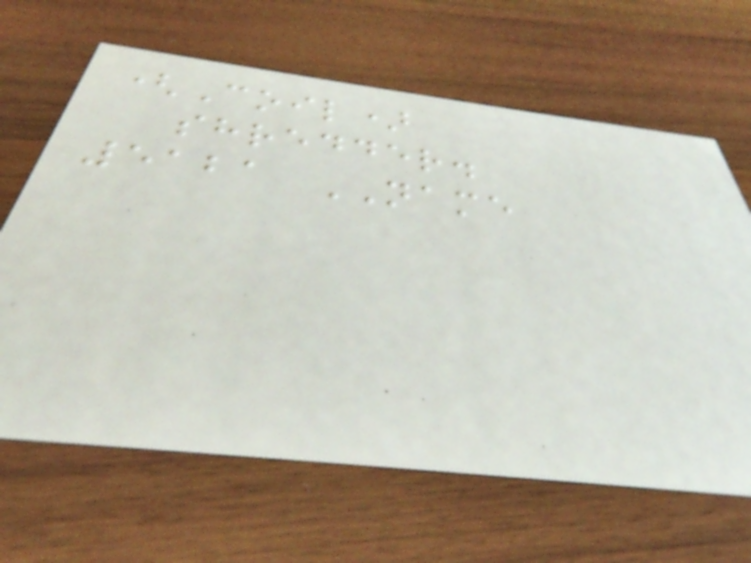(Coil)
shredder.
5121 NAME
